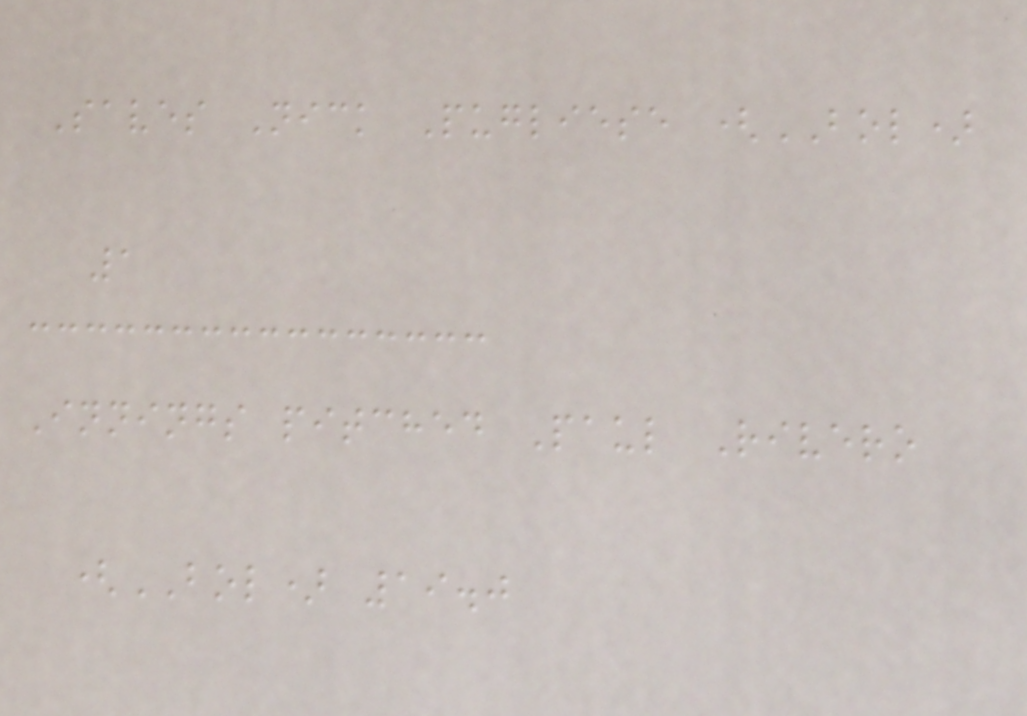Saves Nick Pugliese (BOL)
1
Innings pitched Paul Rivero
(BOL) 19.0
